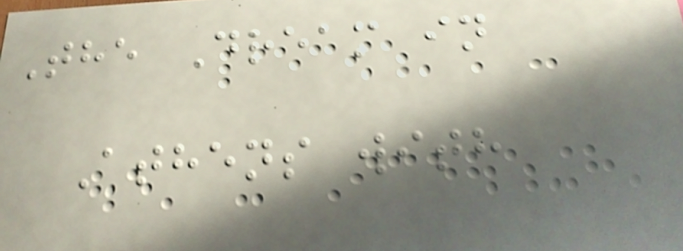The Dream in
Athens with
